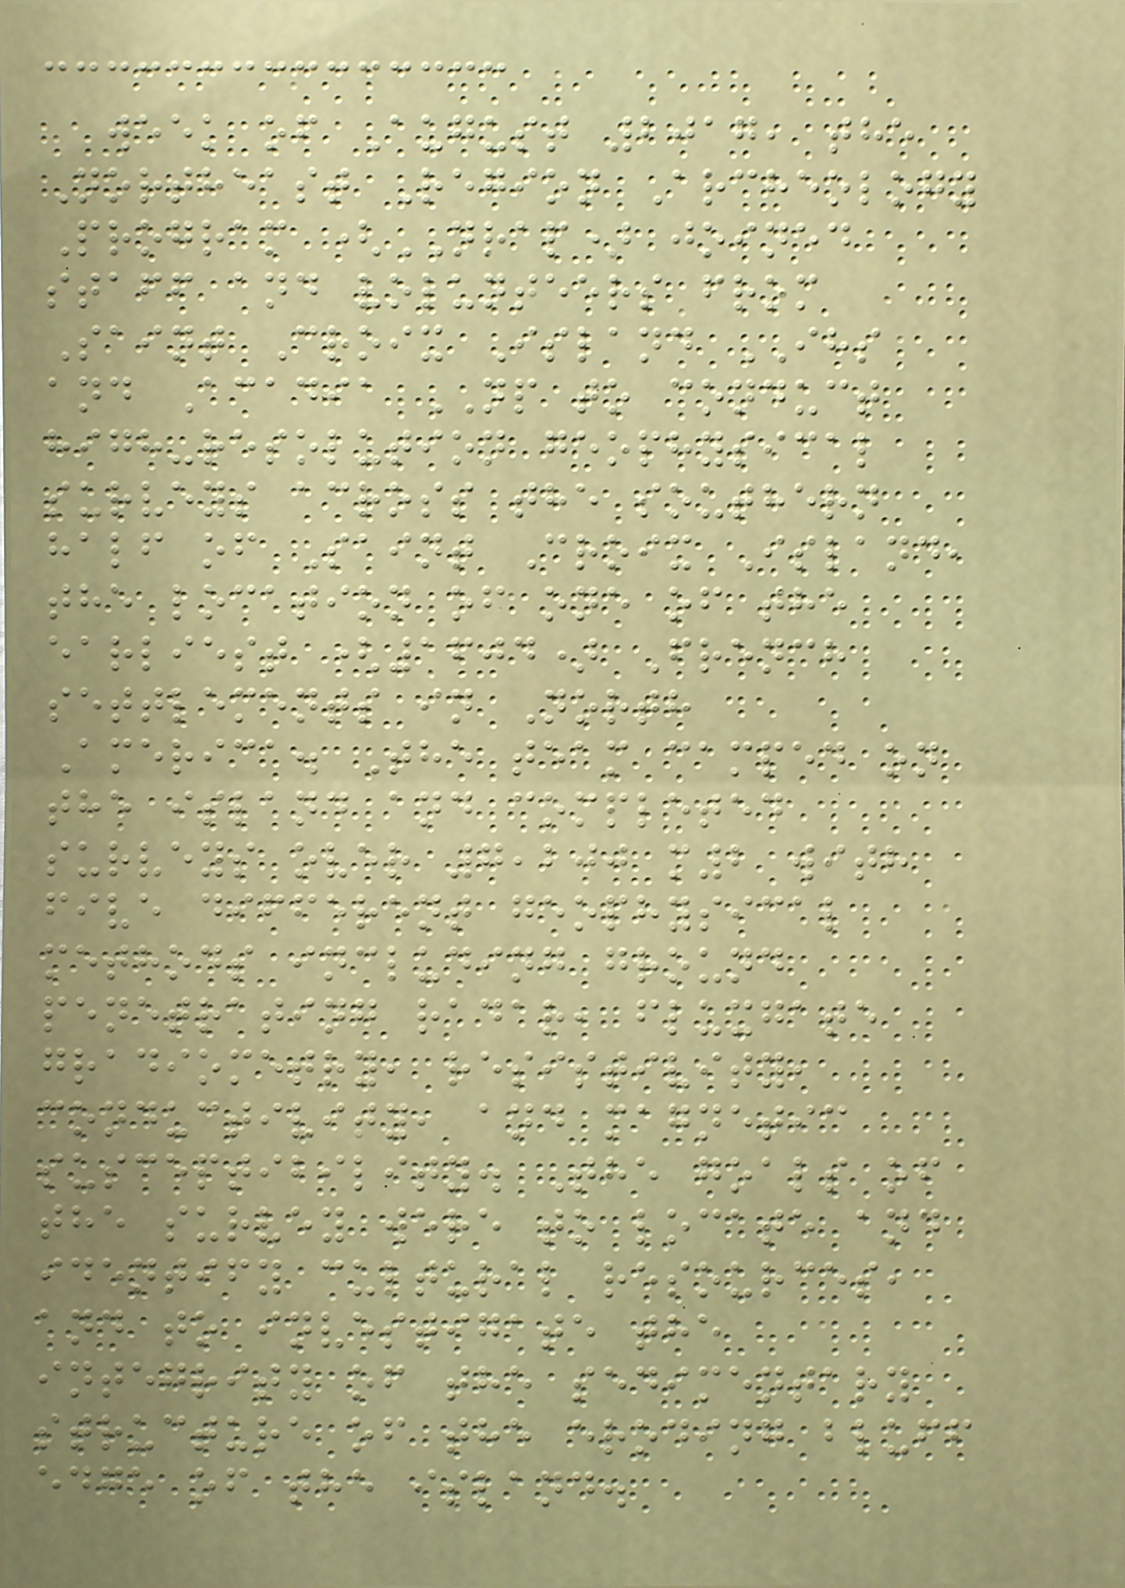week of August 2017, the
Northeast Region Archeology
Program (NRAP) joined
staff and volunteers from
Saint Croix Island IHS
and Acadia NP to conduct
high-resolution geophysical
surveys across the southern
half of Saint Croix Island,
the location of one of the
earliest (1604) French
settlements in North
America. The team camped on
the island and completed
surveys over 7,200 m2 with
five different geophysical
methods including ground
penetrating radar, fluxgate
gradiometry, resistivity,
conductivity, and magnetic
susceptibility. The goals of
the survey were to locate and
identify cultural resources,
and to investigate the
integrity of the sedimentary
structure of the eroding bluff
edge of the island.
